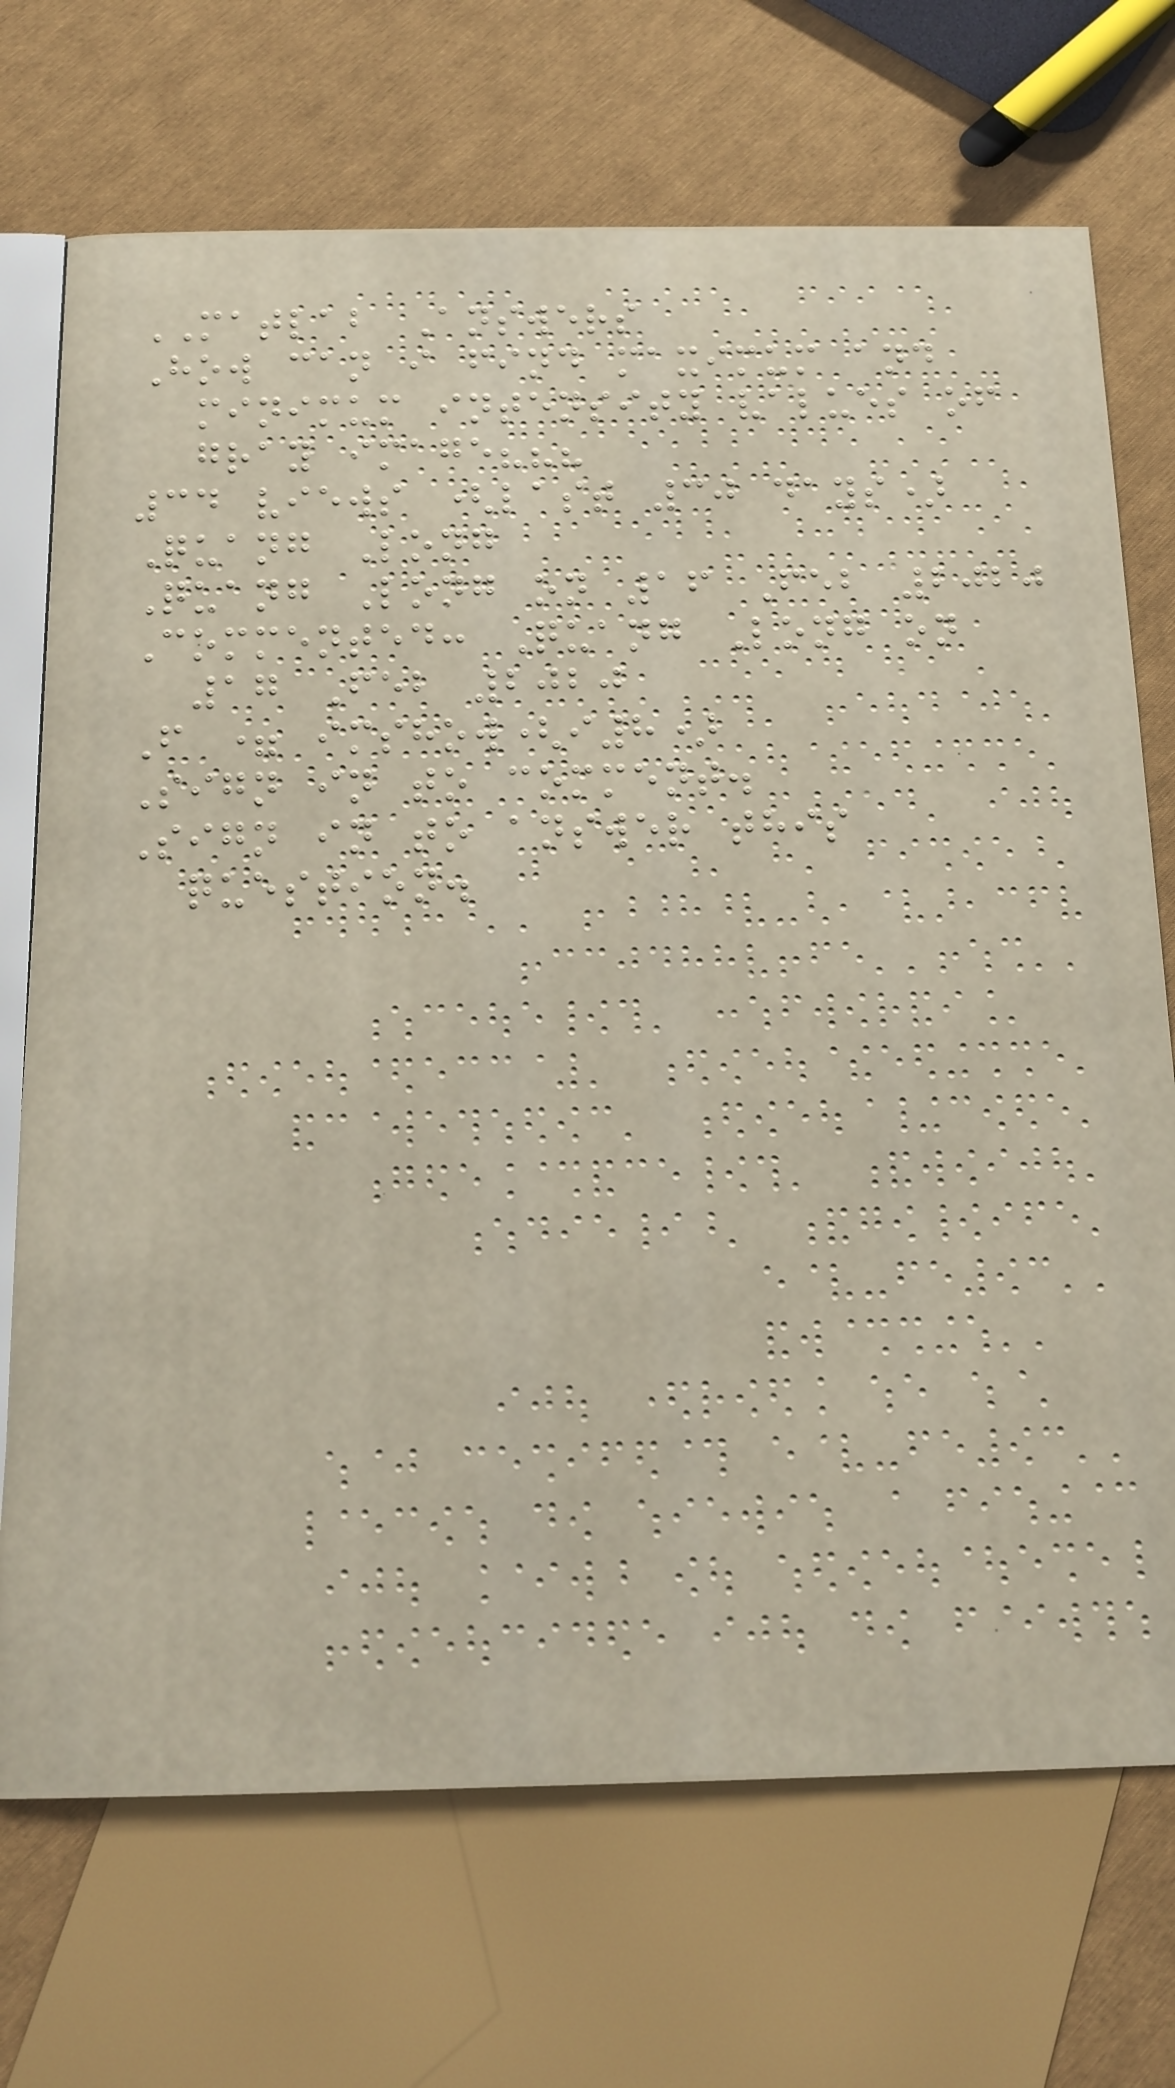MATLAB Answers
How can i find maximum and
minimum intensity values of
gray image???
34 views (last 30 days)
Quang Long
Quang Long on 16 Feb 2020
Commented: Quang Long on
17 Feb 2020
F = imshow(i8)
Sign in to comment.
Sign in to answer this
question.
